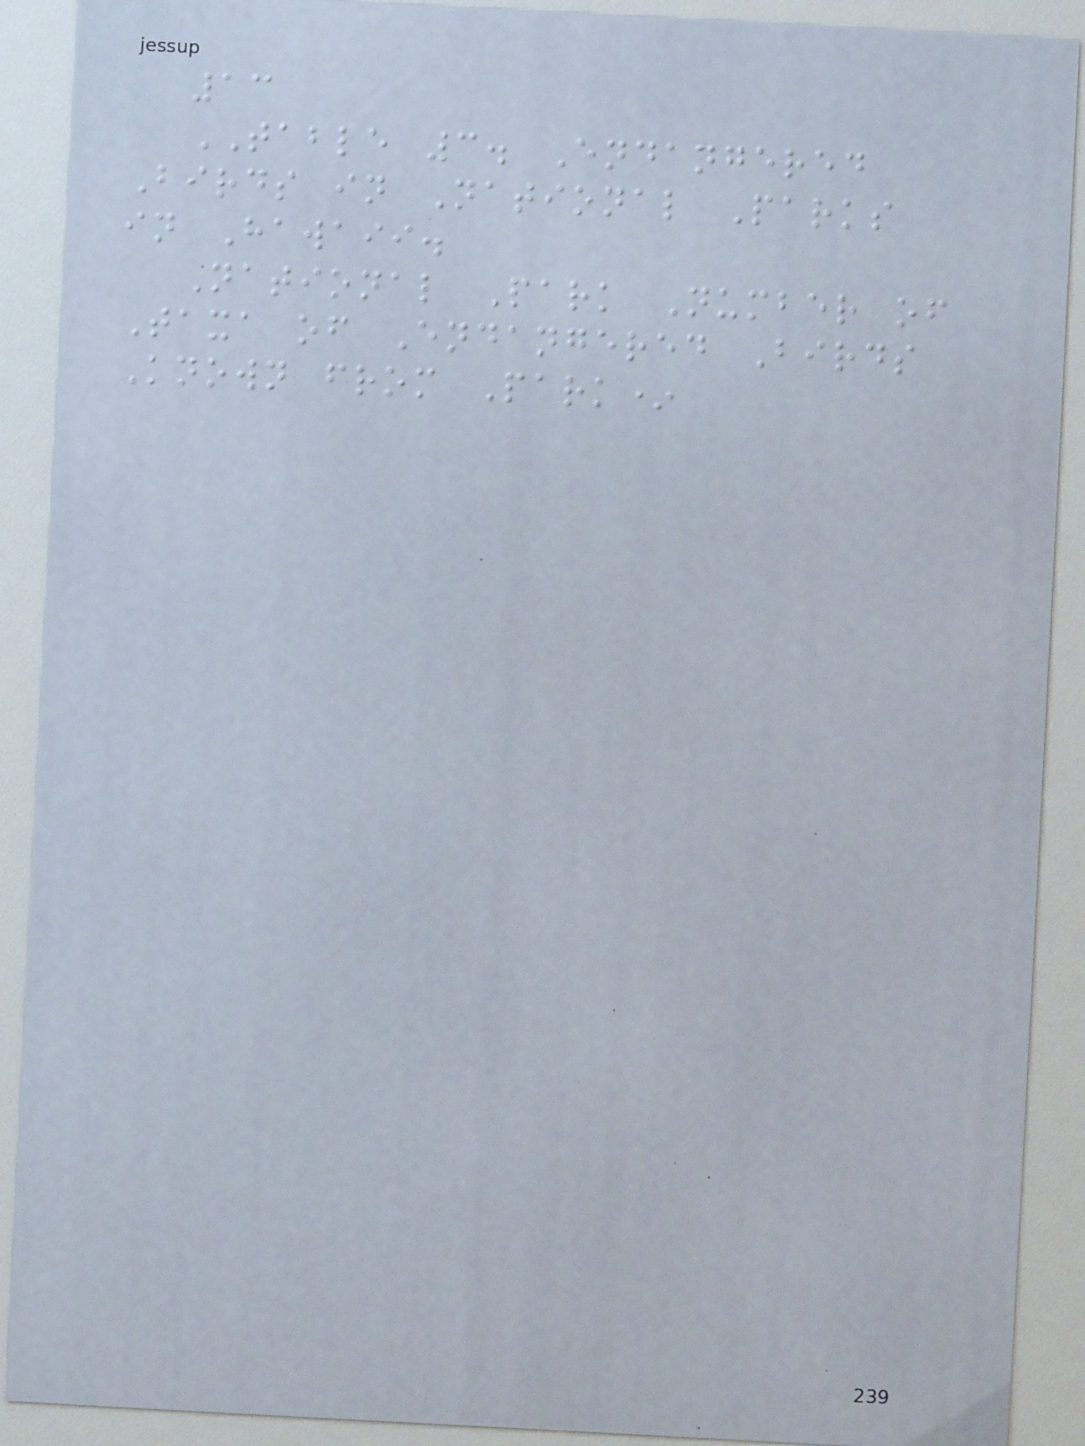13
TABLE 3. Endangered
Birds in National Parks
in Hawaii.
National Park Number of
Taxa of Endangered Birds
Known from Park*
